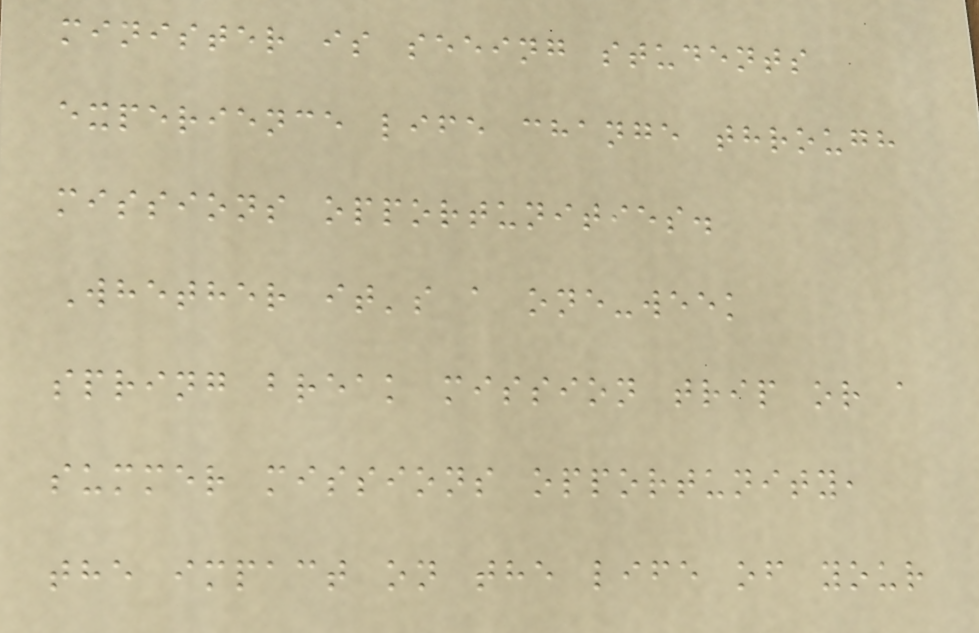minister is seeing students
experience life change through
missions opportunities.
Whether it's a one-week
spring break mission trip or a
summer missions opportunity,
the impact on the life of your
